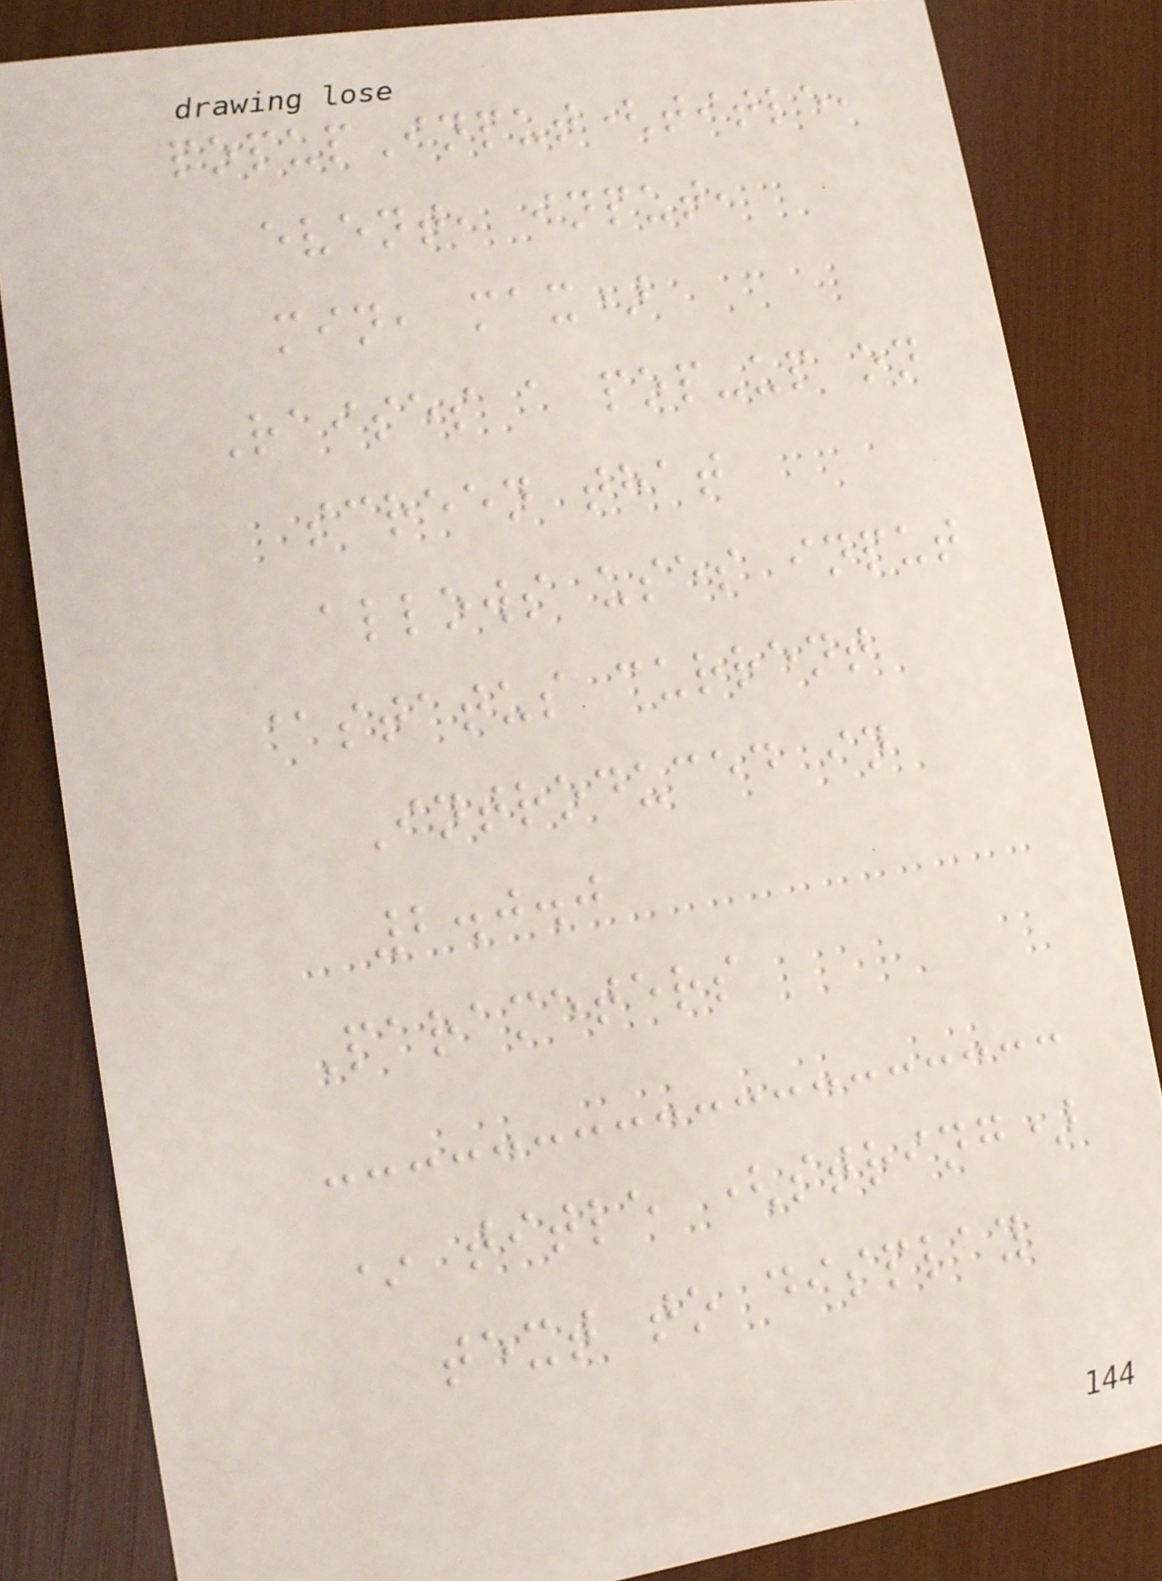popupInput(title,
event, input,
min, max)
Raises a pop-up on
screen that
allows uses input
@status current
Introduced in
2.0.0
Parameters
* title (string)
text to display
